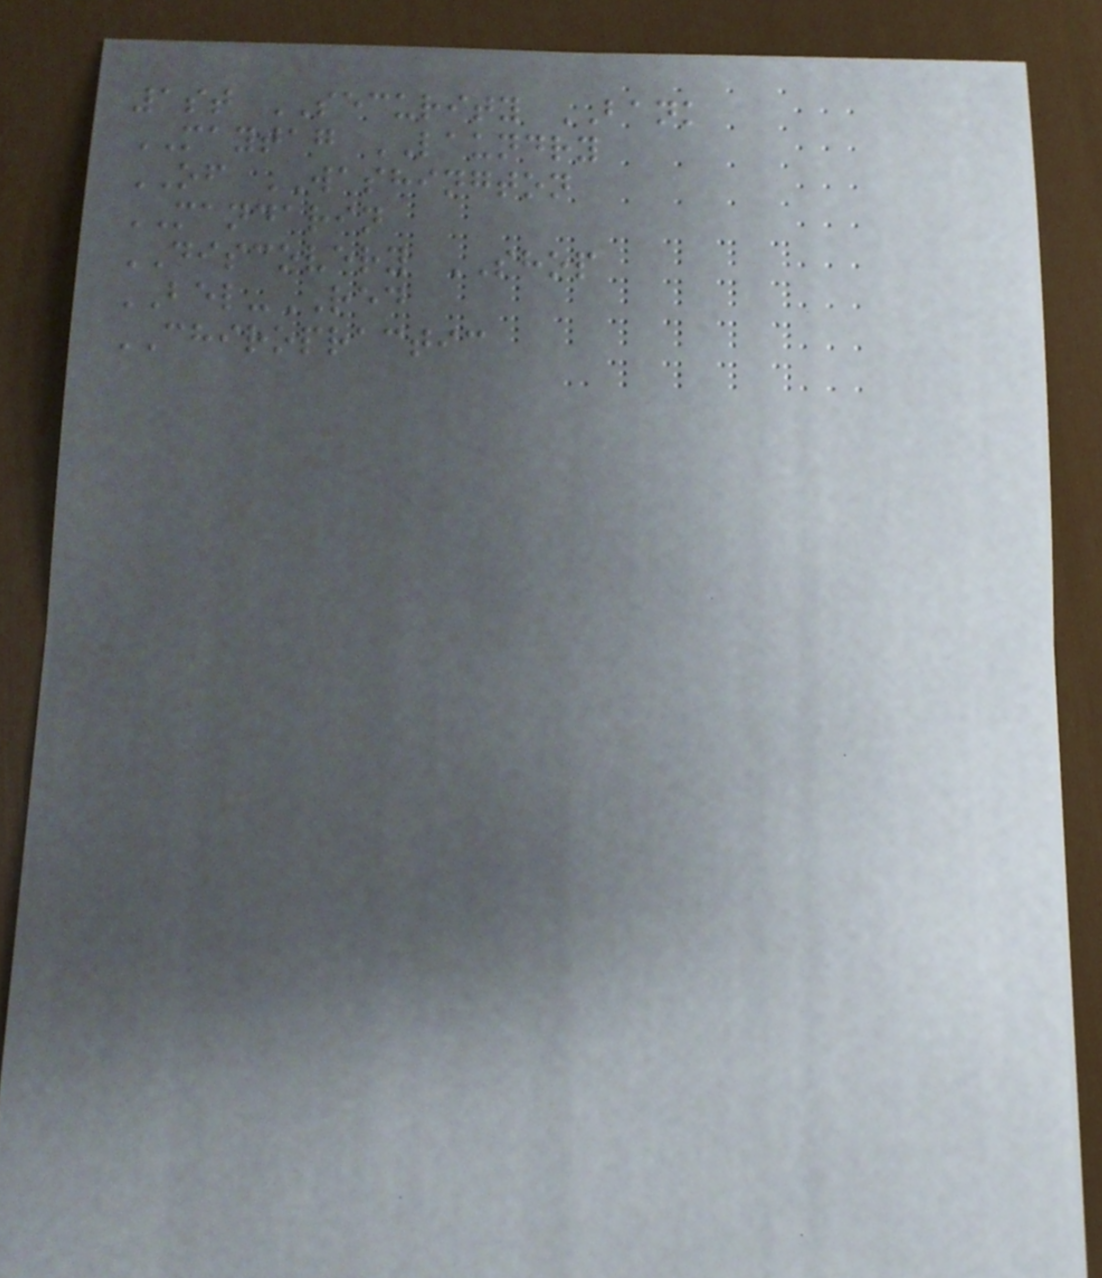1st SECURITY BANK
MAYTAG LAUNDRY
OF WASHINGTON
MANDARIN
DISCOVERY SHOP
BEL-RED
CHIROPRACTIC
